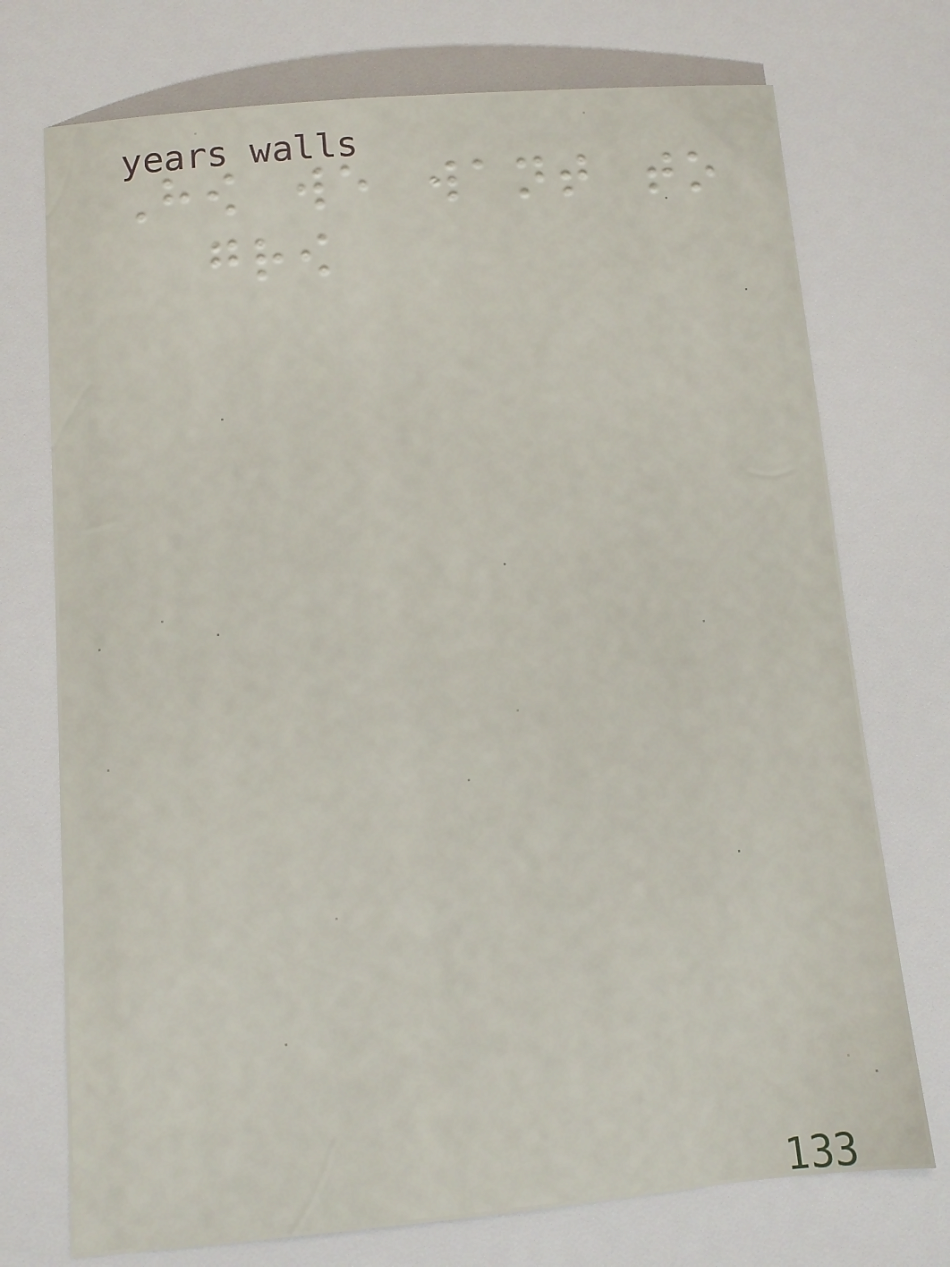How we want to
grow
